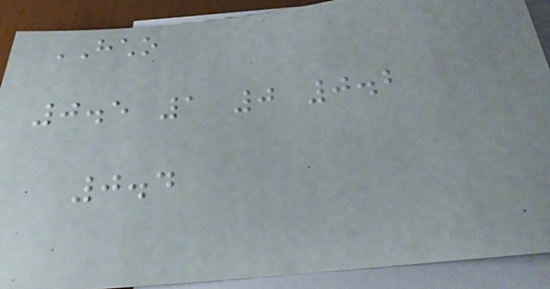HCHO
0.5 1 0 0.2
0.4
